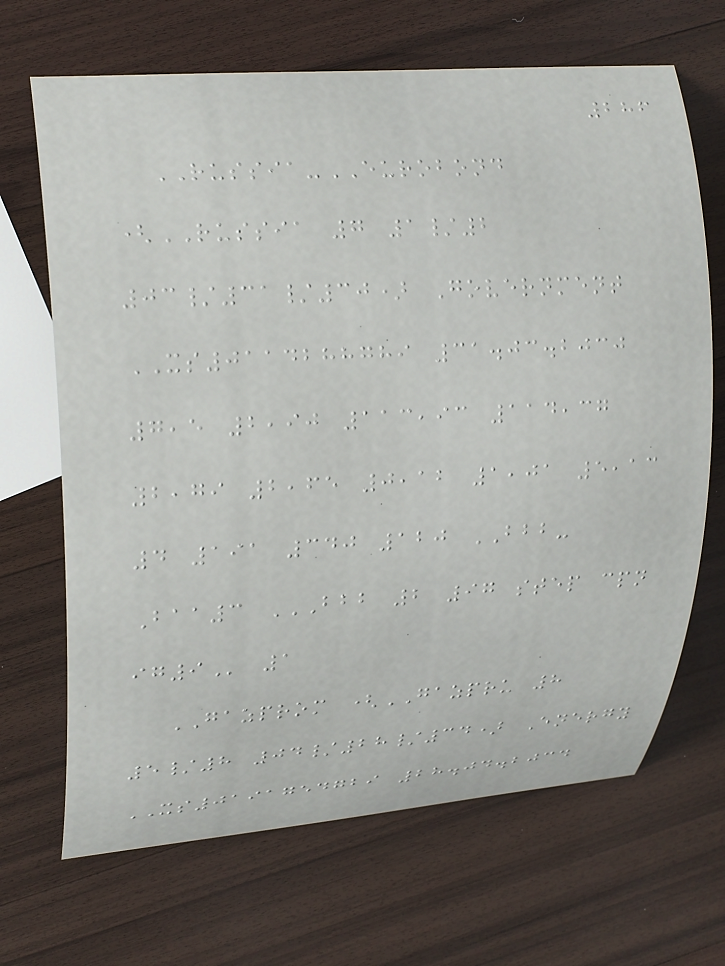286
RUSSIA-EUROBOND
(RUSSIA 7 1/2
03/31/30) Government
XS0114288789 31.03.2030
7,5 2,90 113,93 114,37
2,79 2,65 0,12 1,01 5,13
4 191 340 120 BBB-
Baa3 BBB 2 97 STEP CPN
IG9 1
GAZPROM (GAZPRU 8
5/8 04/28/34) Energy
XS0191754729 28.04.2034
